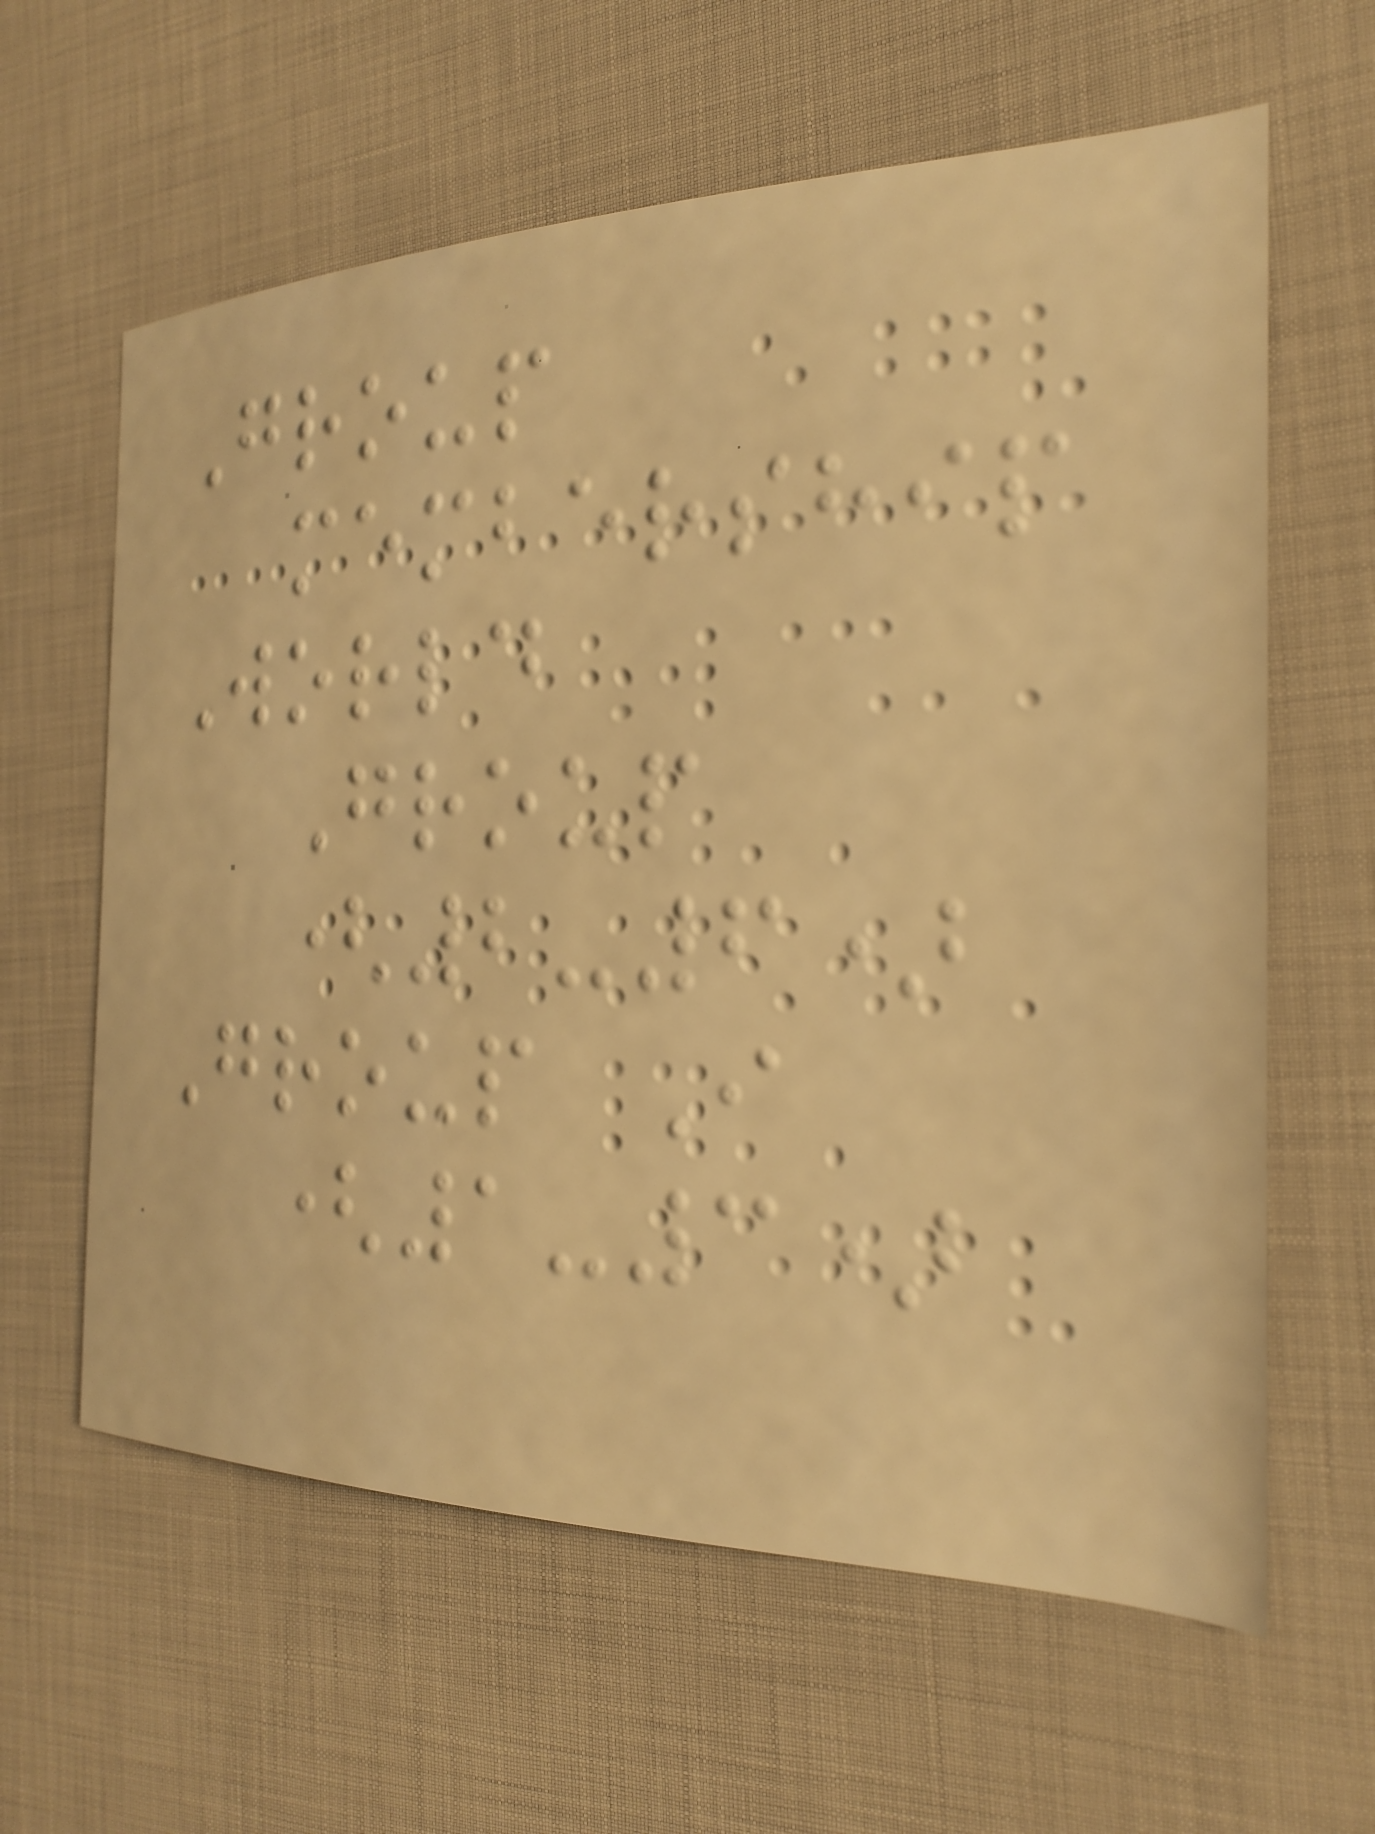Group
membership
World
Group
(2-6)
Group I
(1-3)
